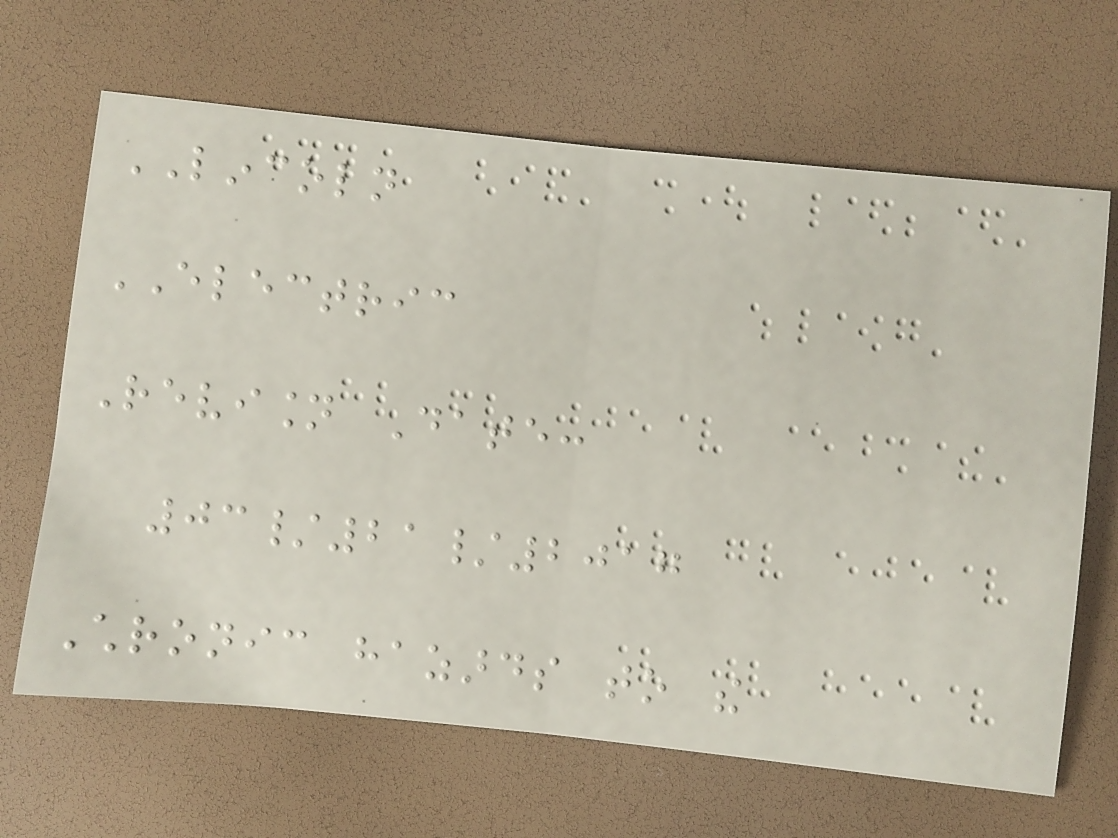LINCOLN
ELECTRIC
Revision Date:
03/21/2017
Chronic hazards to the
